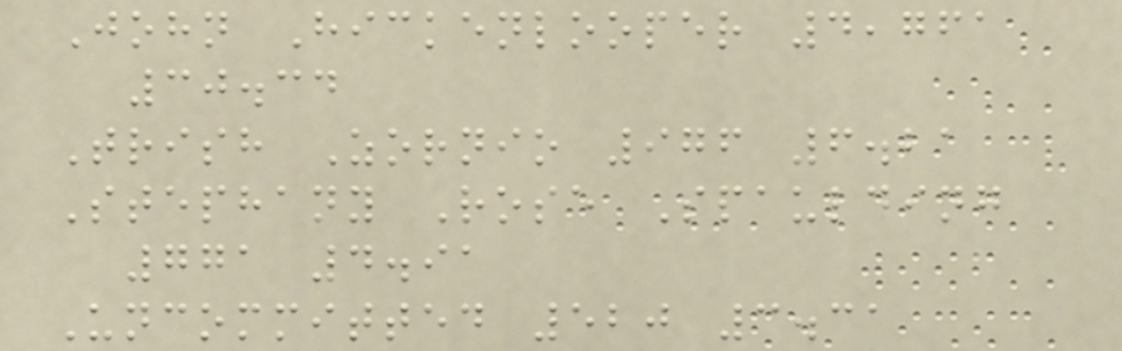John Hickenlooper 4,761
30.34
Trish Zornio 976 6.21
Stephany Rose Spaulding
771 4.91
Uncommitted 520 3.31
